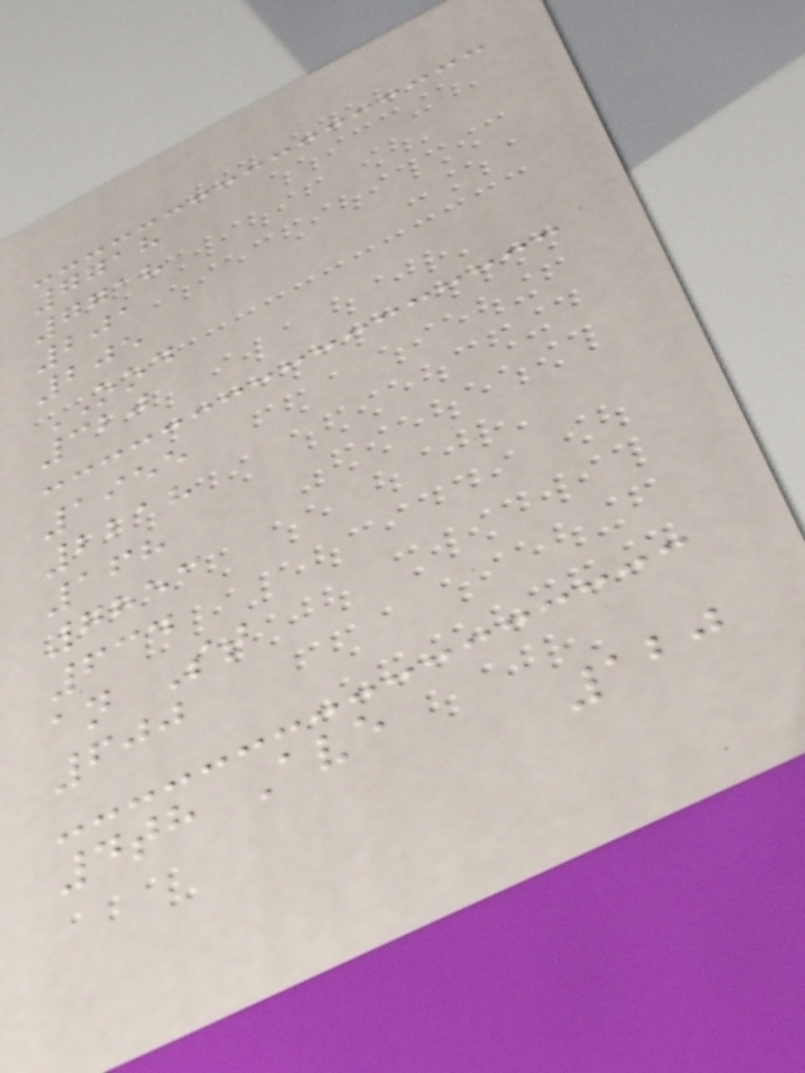7718
7718
201
205
OOD
320
1955
2218
168
7853
634
an St
600
4th Ave
120
